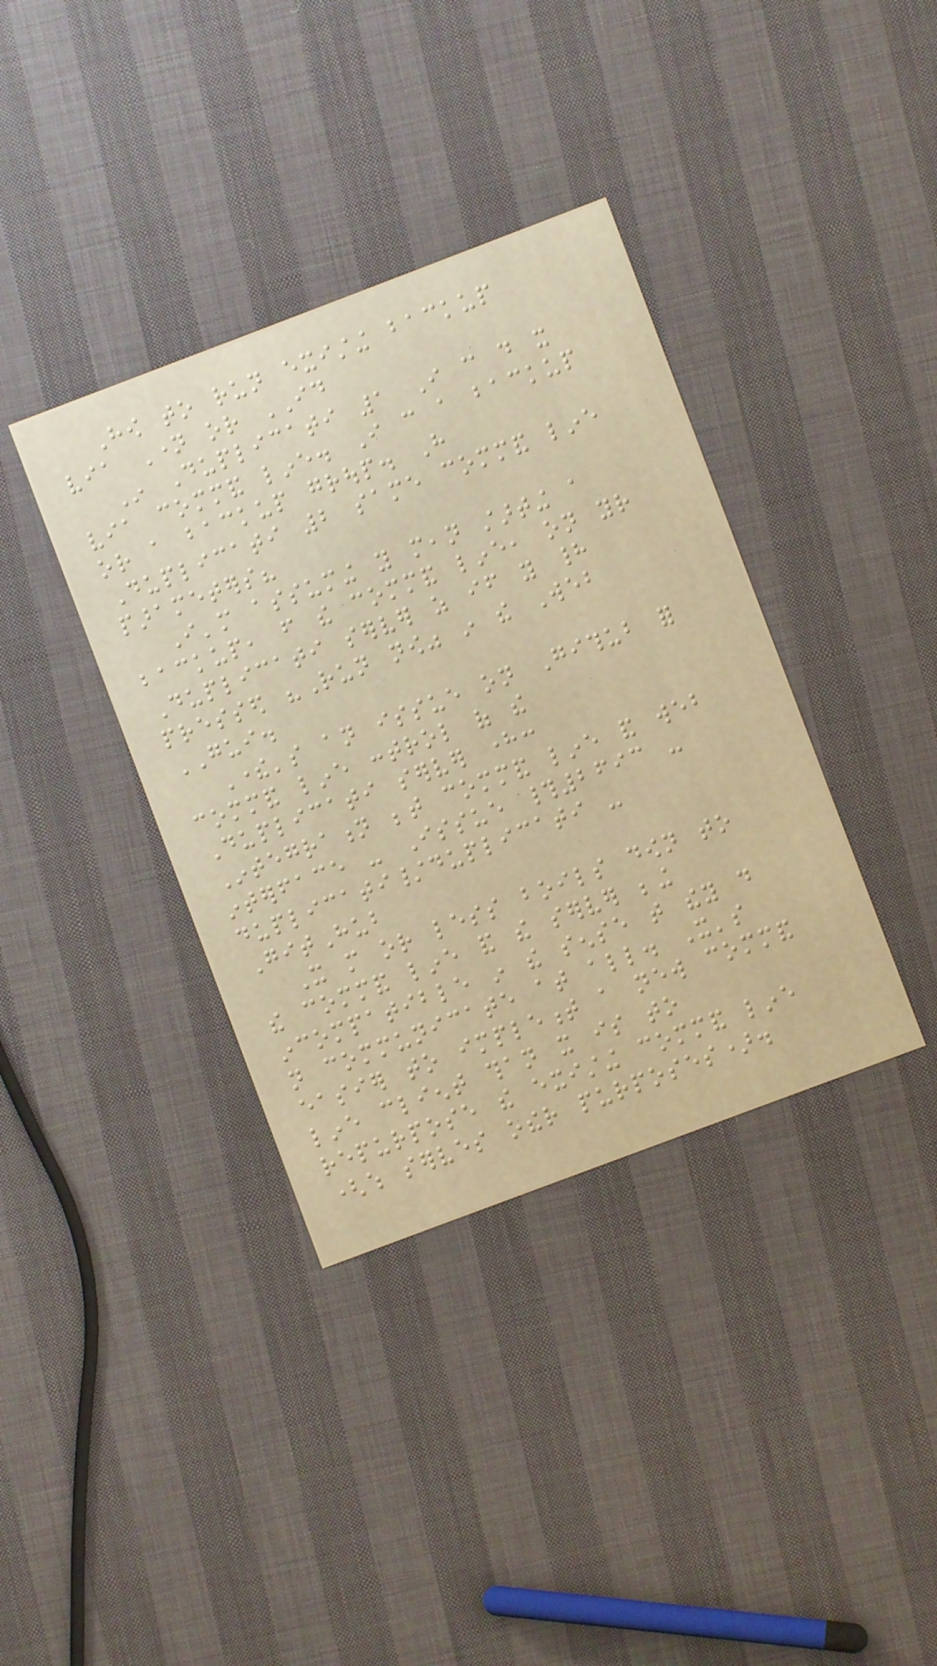How to run existing backup
via Name or ID
In Duplicati 1 I can do it
via command line. I can a backup
or a backup group. Have
Duplicati 2 same command line
parameters?
I'm assuming you mean starting a
backup, from the command line, on your
Duplicati server as if you had
pressed "Run now" in the Web
GUI.
There's an issue on Github for
command line control of the
Duplicati server here:
Integration between command line and web
interface - Issue #2693 -
duplicati/duplicati -
GitHub
It more or less boils down to
the command line and the server being
incompatible in the sense that they do
not communicate at all. It's
easier to implement a new command
line client than it is to
repurpose the existing command line
(which serves other purposes).
